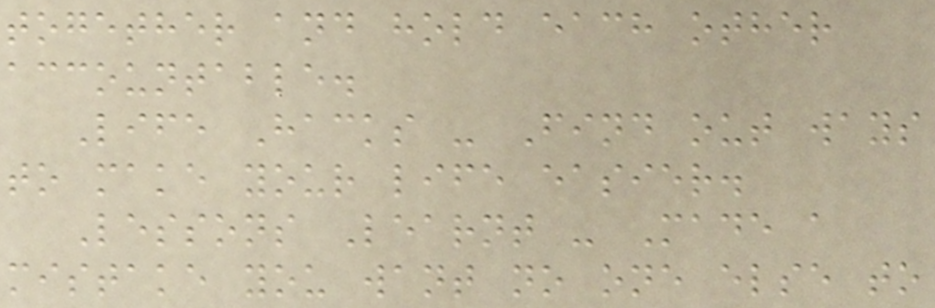together and hold each other
accountable.
Life Hacks - Find out ways
to make your life easier.
Lessons Learnt - Made a
mistake you want no one else to
